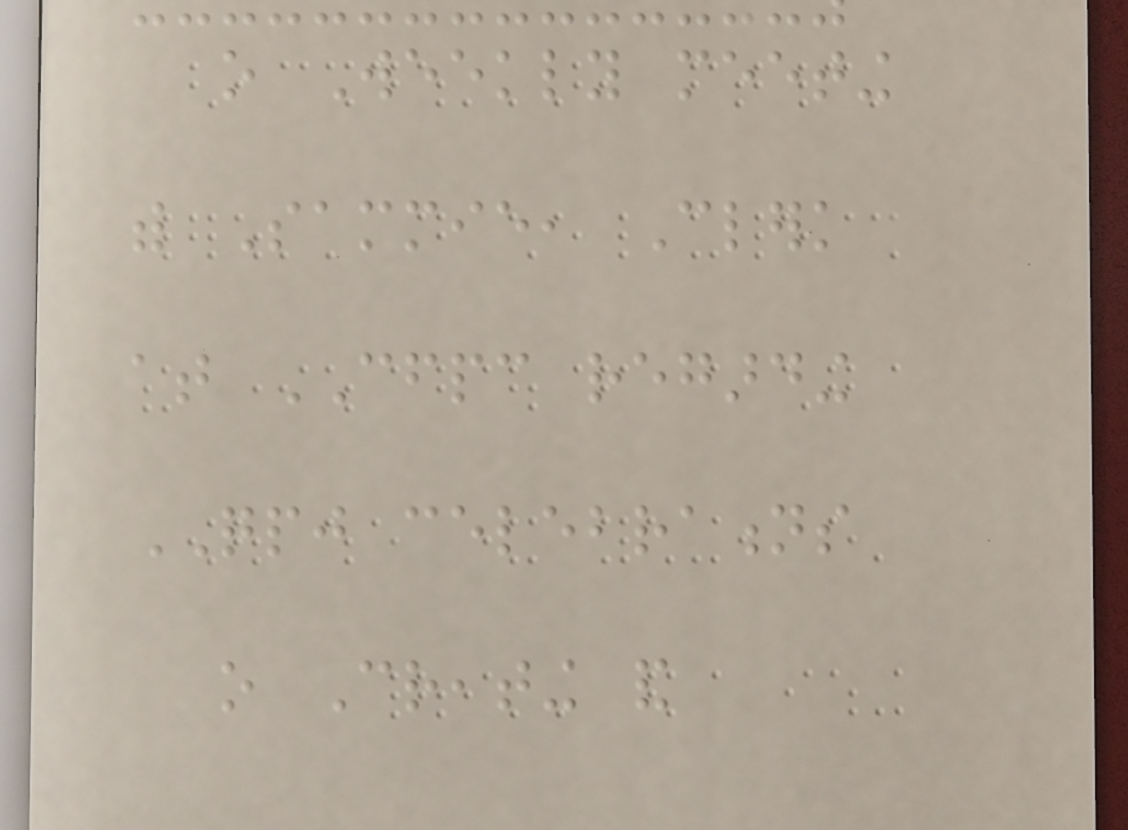o Weekly meeting
with Sammie, Clerk
at CFPC regarding
QPJ celebrations
o Creating and
